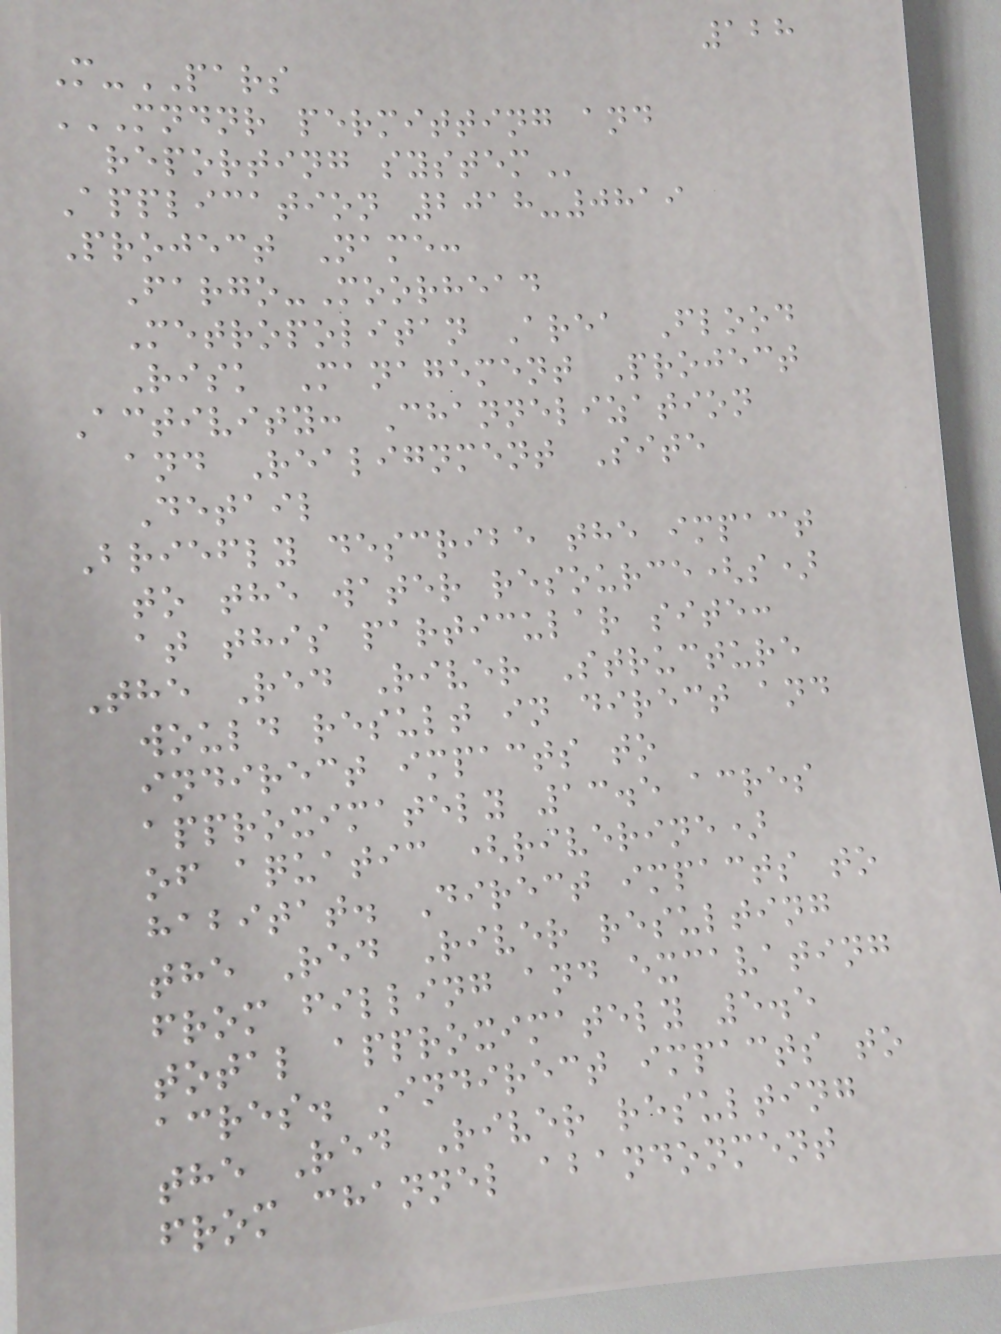128
M-PARS
MNDNR PERMITTING AND
REPORTING SYSTEM
Application 2018-0819
Project Name:
Fargo-Moorhead
Metropolitan Area Flood
Risk Management Project
Activity: Channelization
and Realignment Site
Detail
Briefly describe the impact
to the water resource(s)
at this particular site:
The Red River Structure
would result in direct and
indirect impacts to
approximately 13.5 acres
of aquatic (riverine)
habitat. Direct impacts to
the Red River resulting
from filling and excavating
total approximately 5.5
acres. Indirect impacts to
the Red River resulting
from channel abandonment
